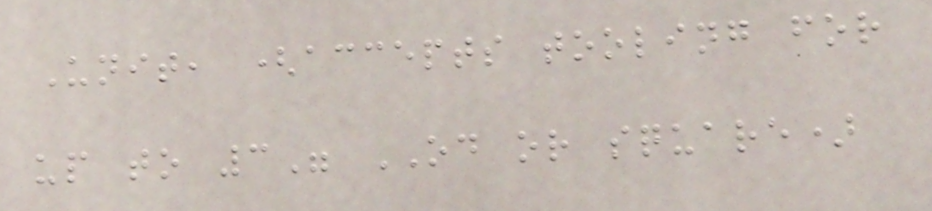Unit, (accepts tooling for
up to 3" OD or square)
